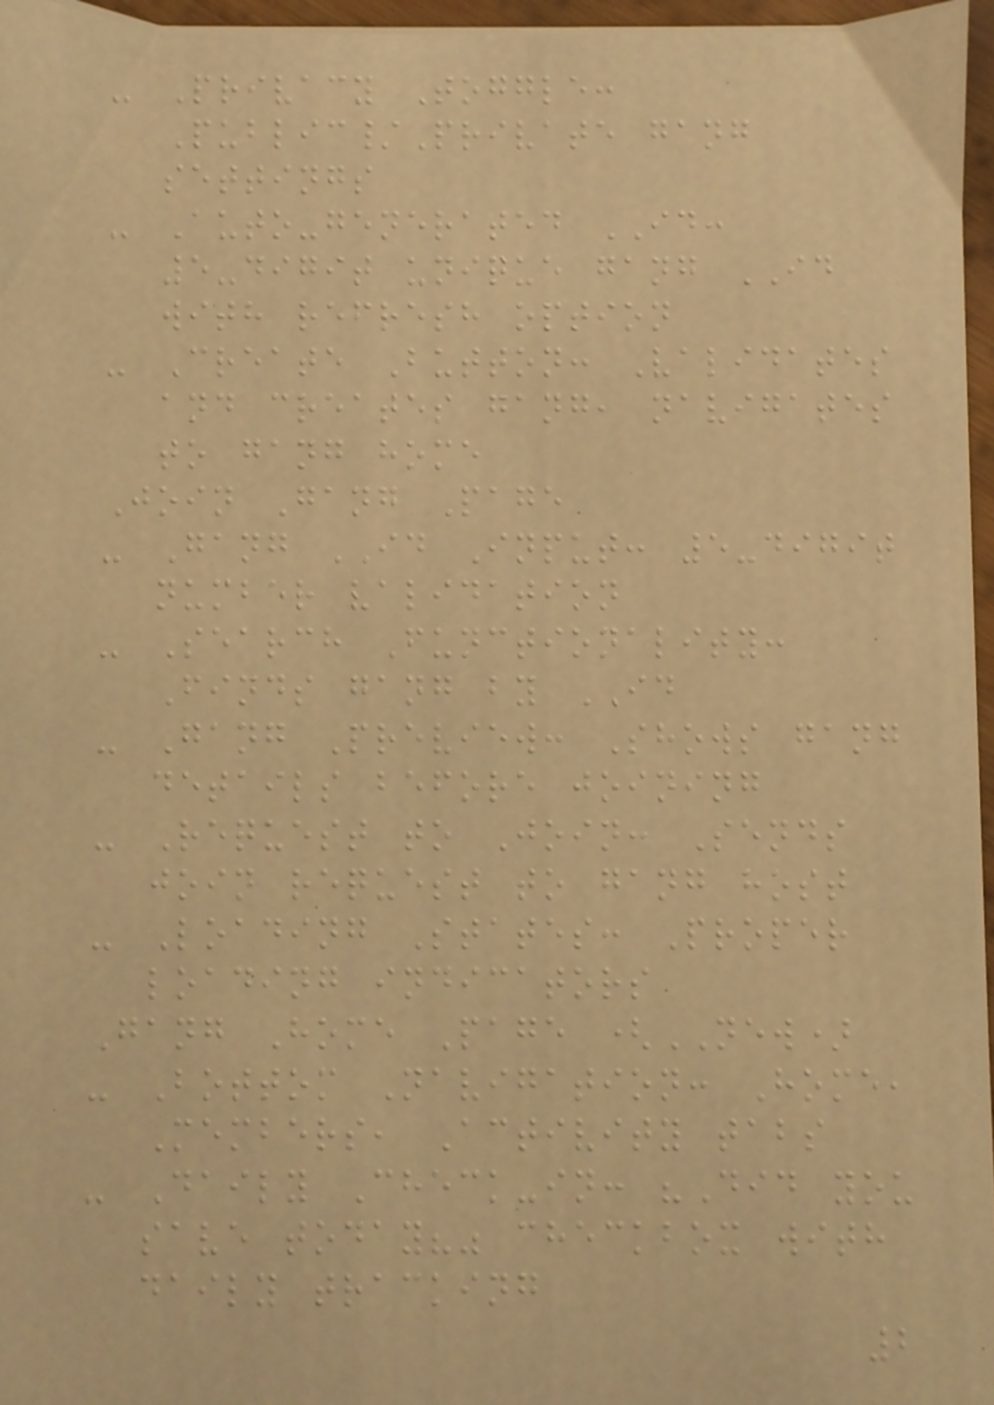- Privacy Toggle:
Public/Private gang
settings
- Auto-generated ID:
5-digit unique gang ID
with refresh option
- Create Button: Validates
and creates gang, navigates
to gang home
Join Gang Page
- Gang ID Input: 5-digit
number validation
- Search Functionality:
Finds gang by ID
- Gang Preview: Shows gang
details before joining
- Request to Join: Sends
join request to gang host
- Loading States: Proper
loading indicators
Gang Home Page (NEW)
- Bottom Navigation: Home,
Members, Activity tabs
- Daily Check-in: "Did you
save today?" checkbox with
daily tracking
2
